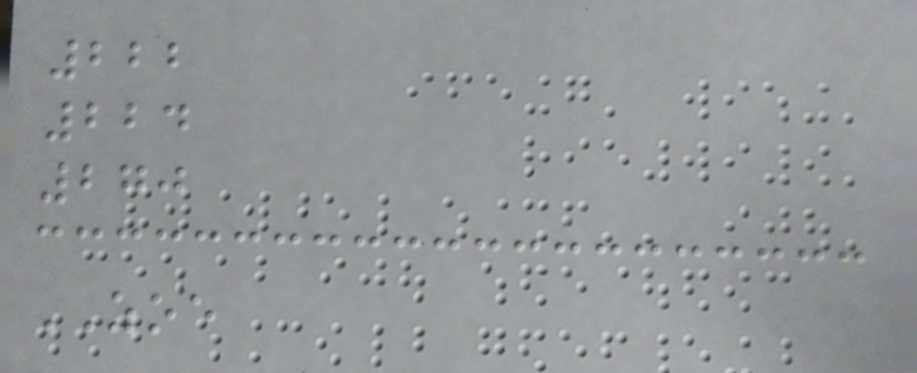222
224
270
ZOE
